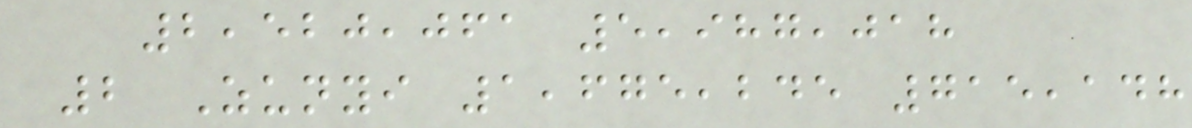2,520,061 5,987,018
2 Zunyi 1,675,245 715,148
